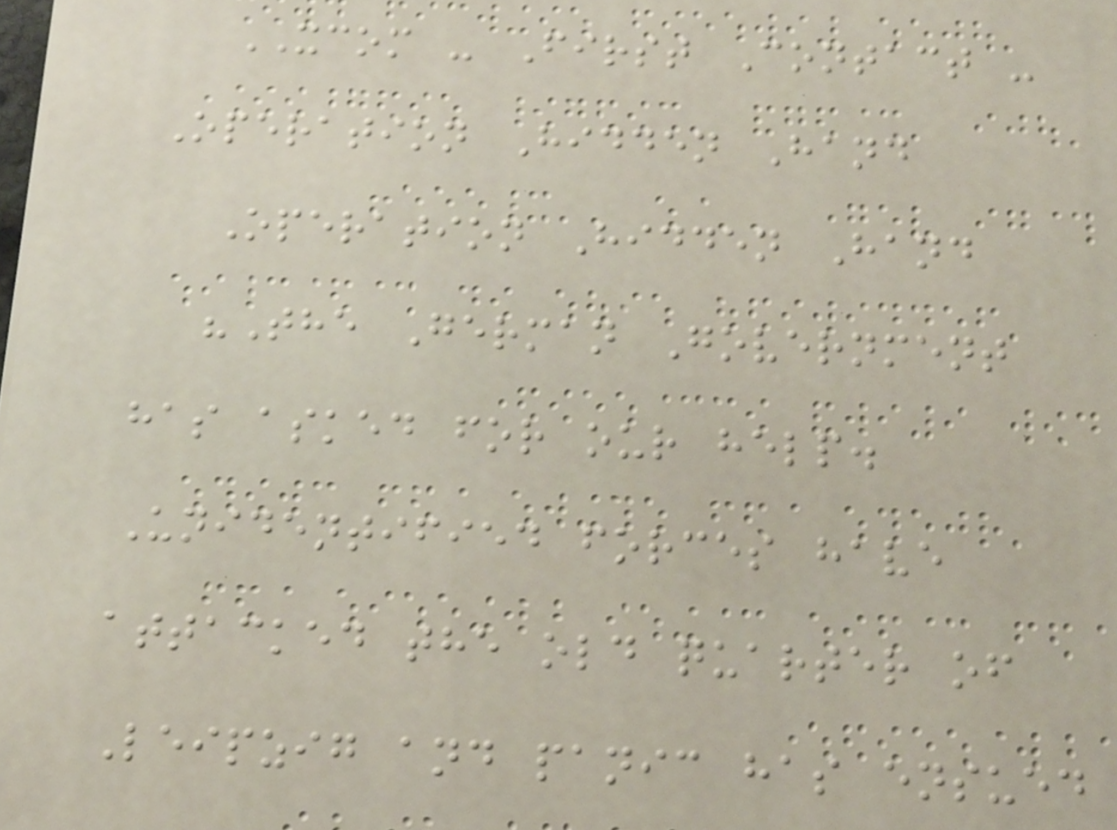XCOM - First Contact -
Operation Hidden Hand
Operation Hidden Hand
"The German Government
has asked for our help.
Unidentified forces have
attacked the old quarter of
Leipzig and panic has ensued
